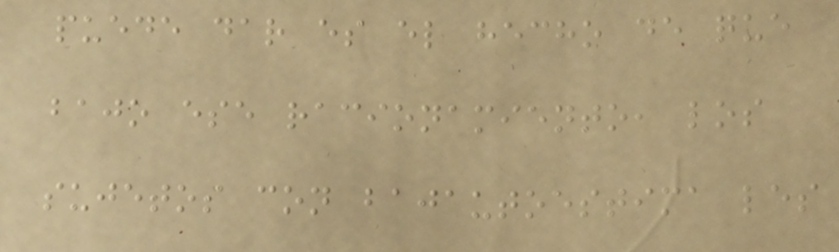puede dar es el hecho de que
bajo ese racionamiento, los
sujetos con bajautoestima les
